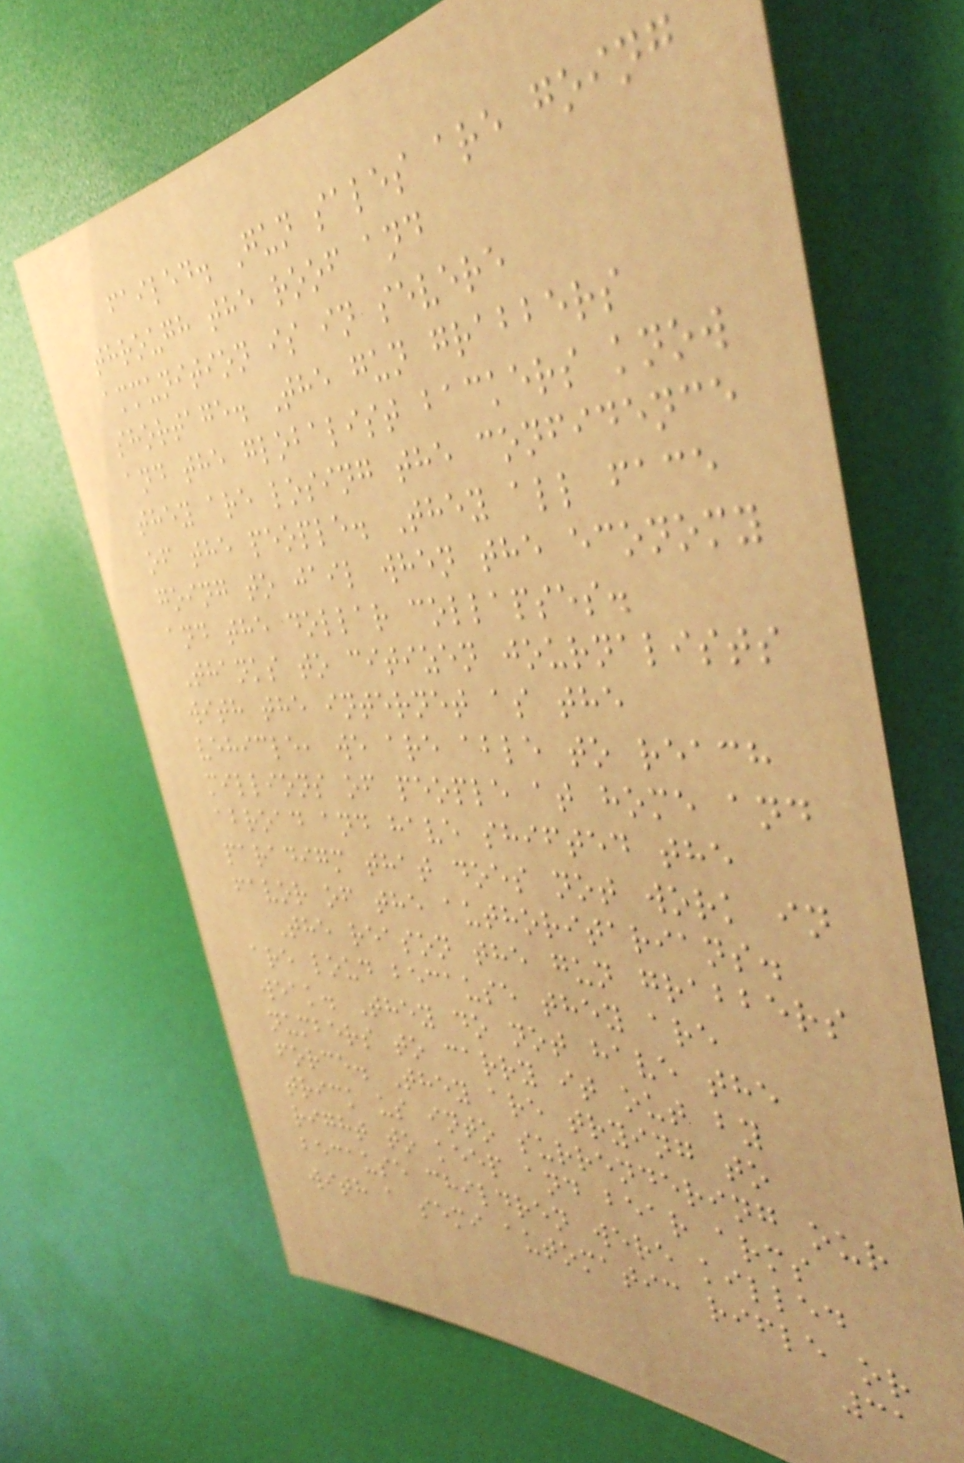failed. Gun sales are going
through the roof and
ammunition is in severe
shortage. The gun grabbers
and the globalist backers know
they are losing the confidence
of the people. They all face
going to jail when the economy
and the dollar collapses.
Thanks to citizen journalists
with the internet as the
vehicle, we are able to reach
millions of people at home and
abroad and have shifted the
paradigm that does not work in
favor of the authoritarians.
The reason the gun grabbers
are loud because they are
weak. They do not have the
numbers to carry it out by
force. They are trying to
trick us into surrendering our
right to keep and bear arms
because children were killed
with a semi automatic rifle or
31
